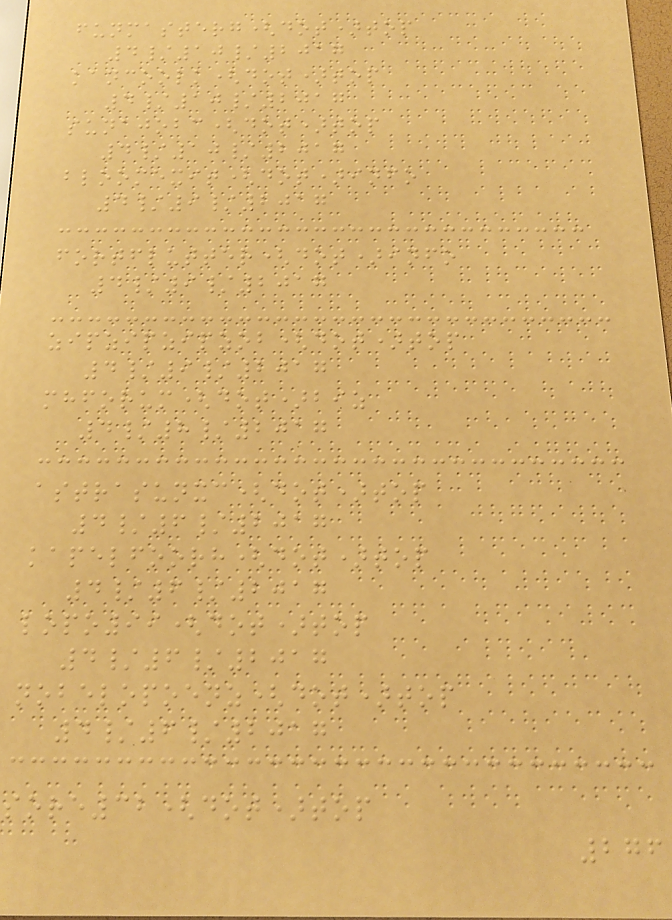funmasterg(dot)top
4/10/2017
kancoolk(dot)top
4/10/2017
sunajobc(dot)top
4/10/2017
bloomexit(dot)info
4/9/2017
fortflutter(dot)info
4/9/2017
zipzipzipzob(dot)top
4/9/2017
mhforum(dot)biz
4/8/2017
astrasunxc(dot)top
4/6/2017
kapelfoorh(dot)top
4/6/2017
lopo99(dot)top
4/6/2017
nobelopoenz(dot)top
4/6/2017
sore32(dot)top
276
